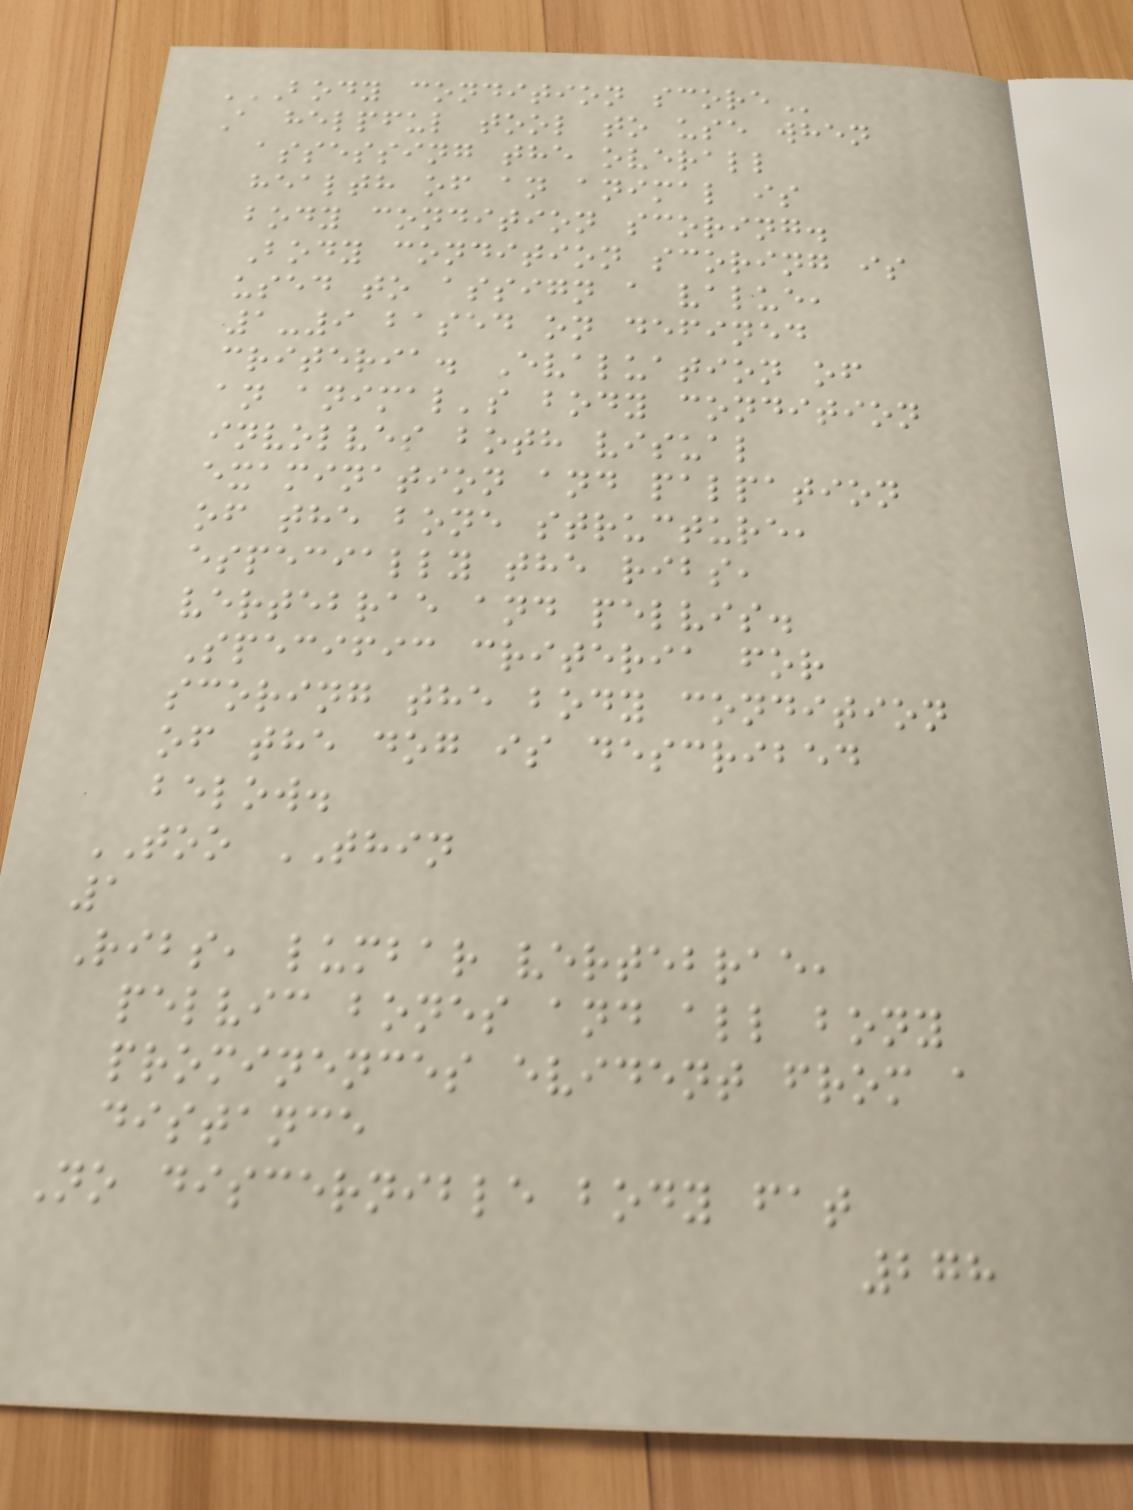BODY CONDITION SCORE
A helpful tool to use when
assessing the overall
health of an animal is
body condition scoring.
Body condition scoring is
used to assign a value,
1-9 based on defined
criteria. Evaluation of
an animal's body condition
involves both visual
examination and palpation
of the bone structure,
especially the ribs,
vertebrae and pelvis.
Specific criteria for
scoring the body condition
of the dog is described
below.
TOO THIN
1
Ribs, lumbar vertebrae,
pelvic bones and all bony
prominences evident from a
distance
No discernible body fat
278
